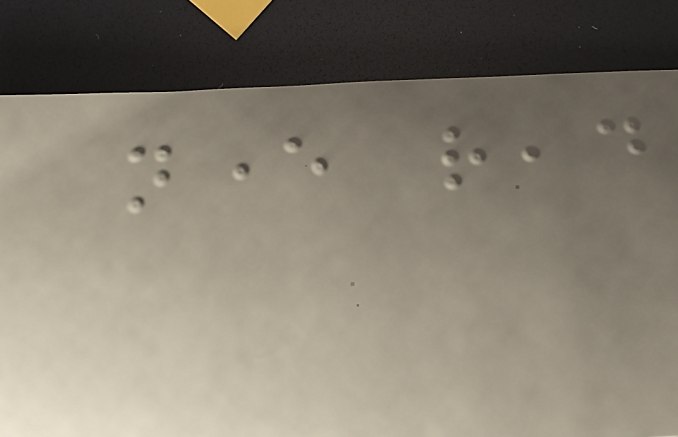never read
